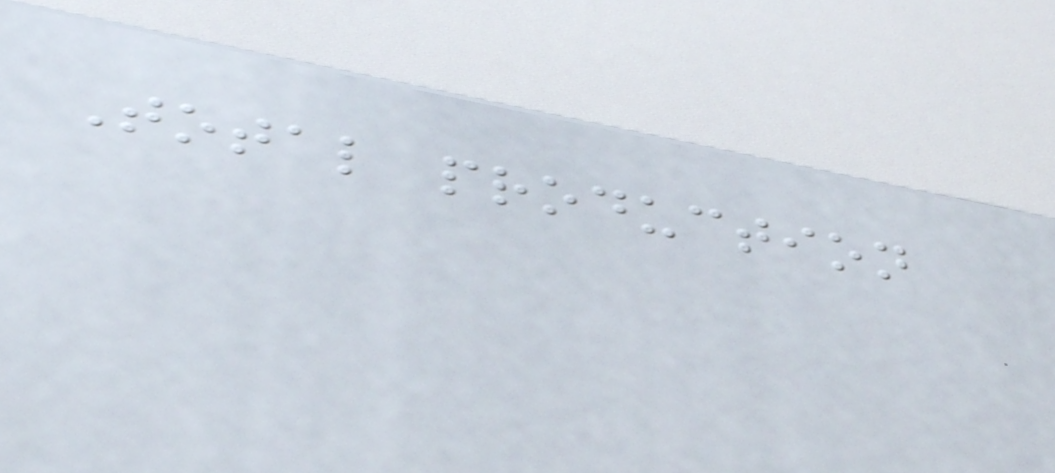Total production
